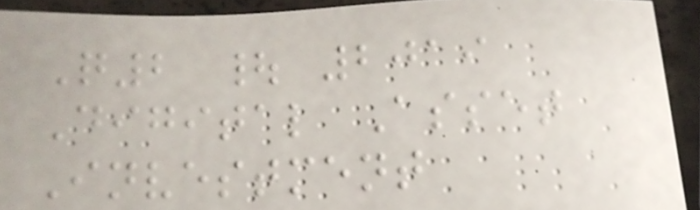Q2 | 2019
Digital Asset
Investment
